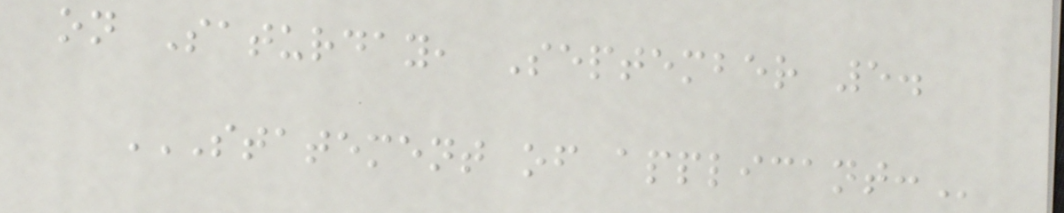on Saturday, September 5.
STATEMENT OF APPLICANT:
